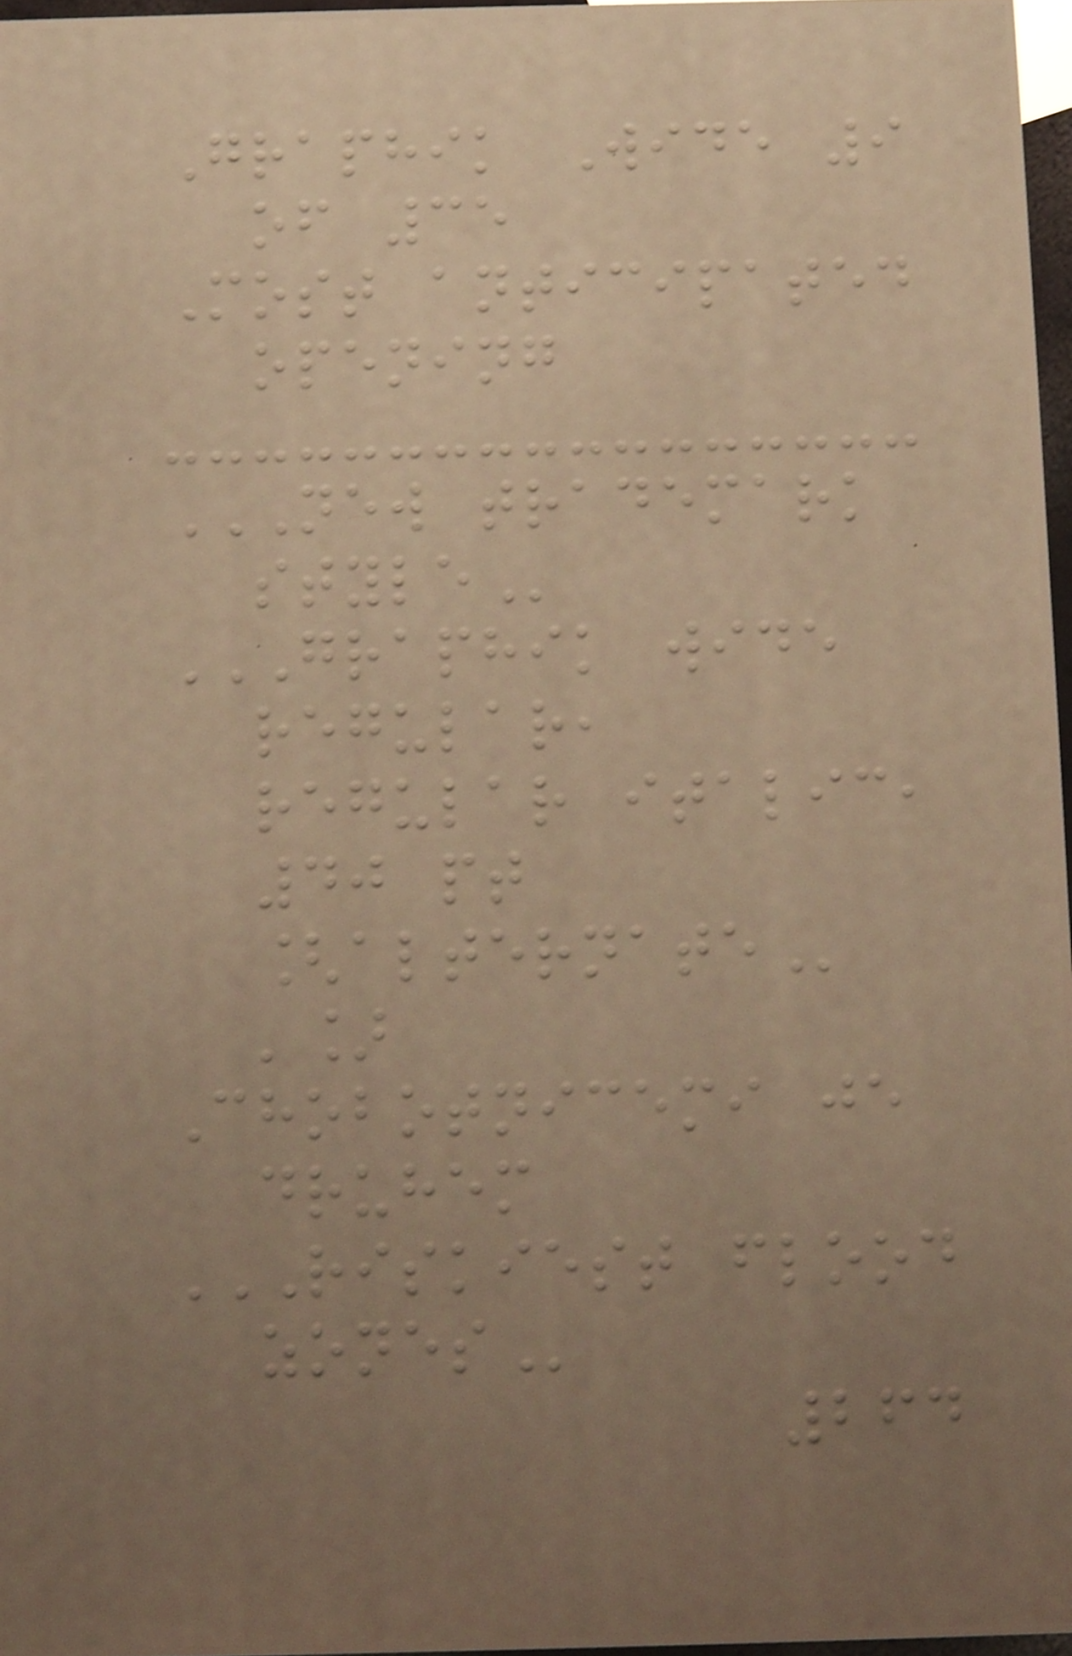Graphik Wide 9
of 35
Most anticipated
opening
NEW TRADEMARK
STYLE
GRAPHIK WIDE
REGULAR,
REGULAR ITALIC,
40 PT
[ALTERNATE
']
Chobotnicemi je
druhem
RISKIEST FLOOD
ZONES
264
